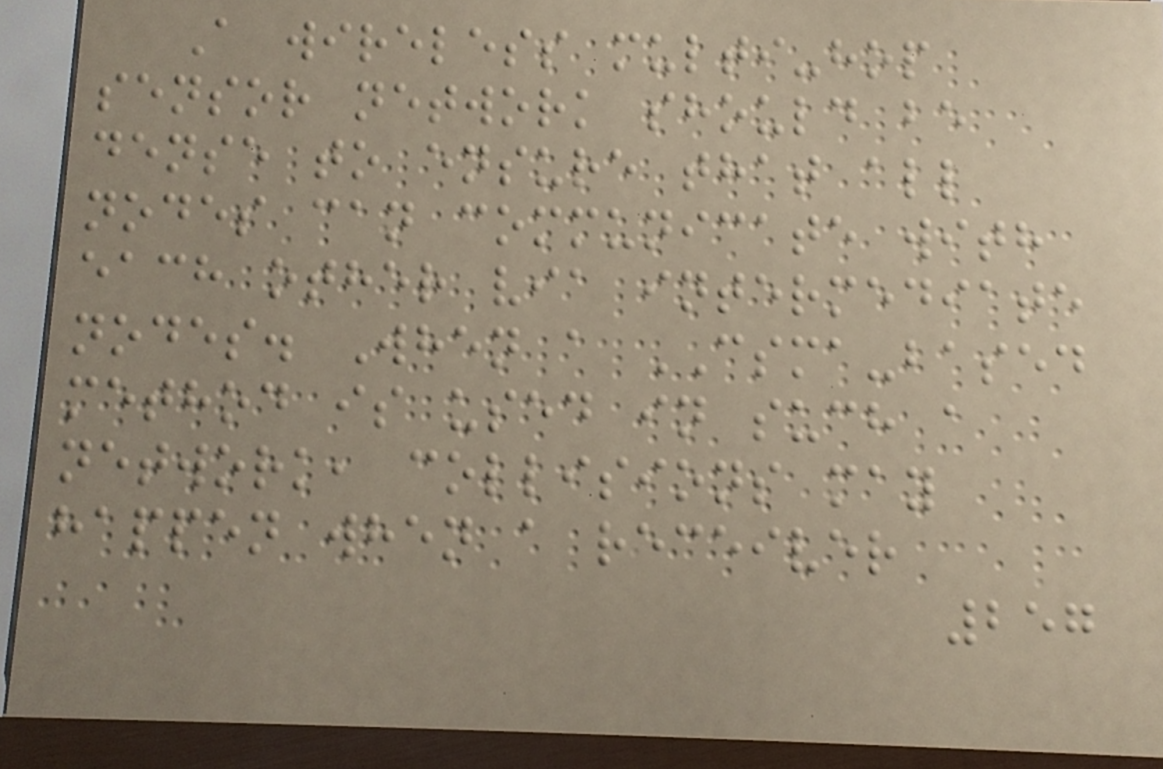A wireless multi-hop
sensor network should be
dense to ensure that all
nodes can communicate with
each other via intermediate
nodes. When a CSMA-based
method is used in such a
network, collisions may
happen when a receiver
257
